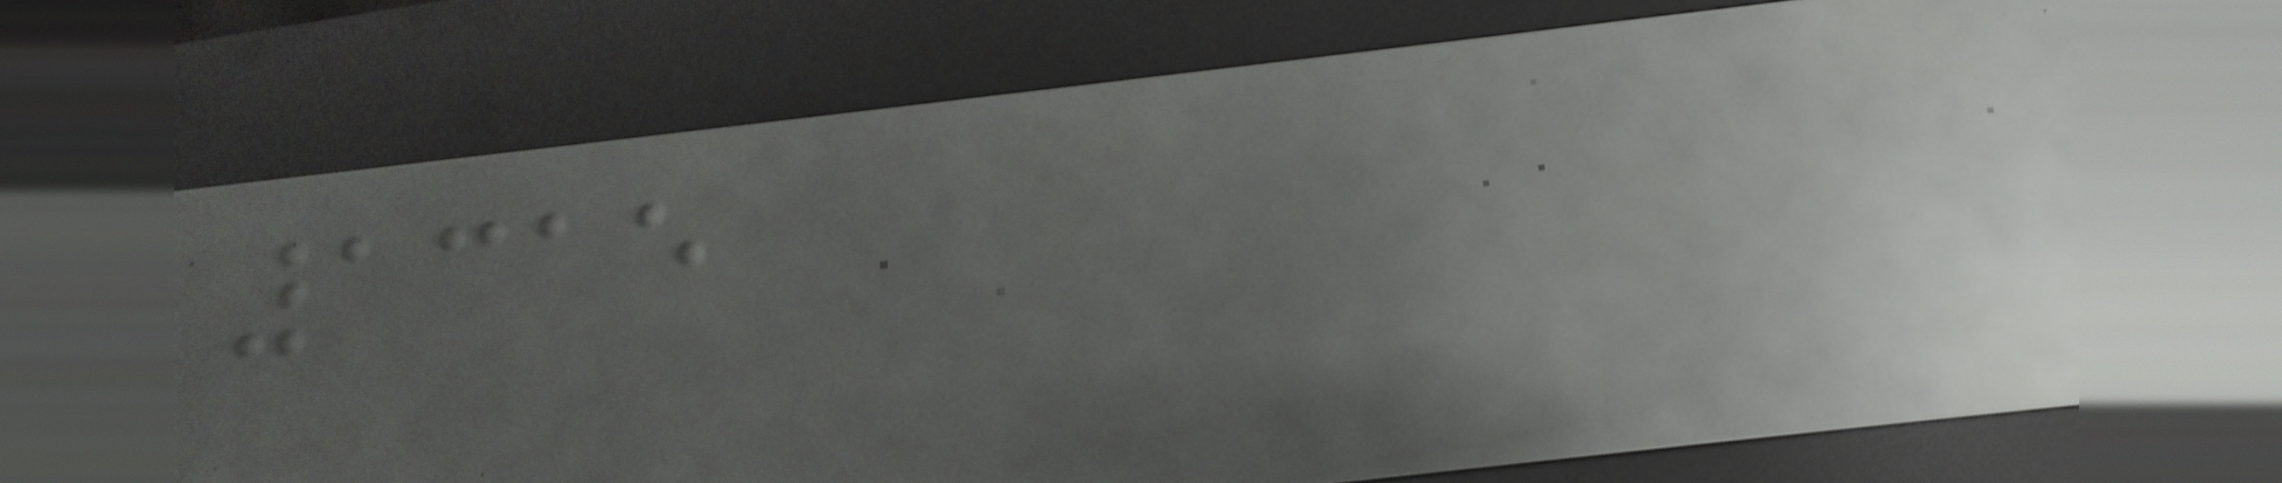1315
